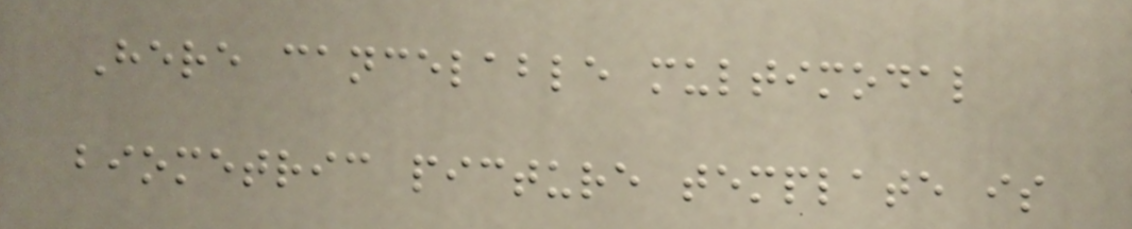Here cancelable multimodal
biometric picture template is
